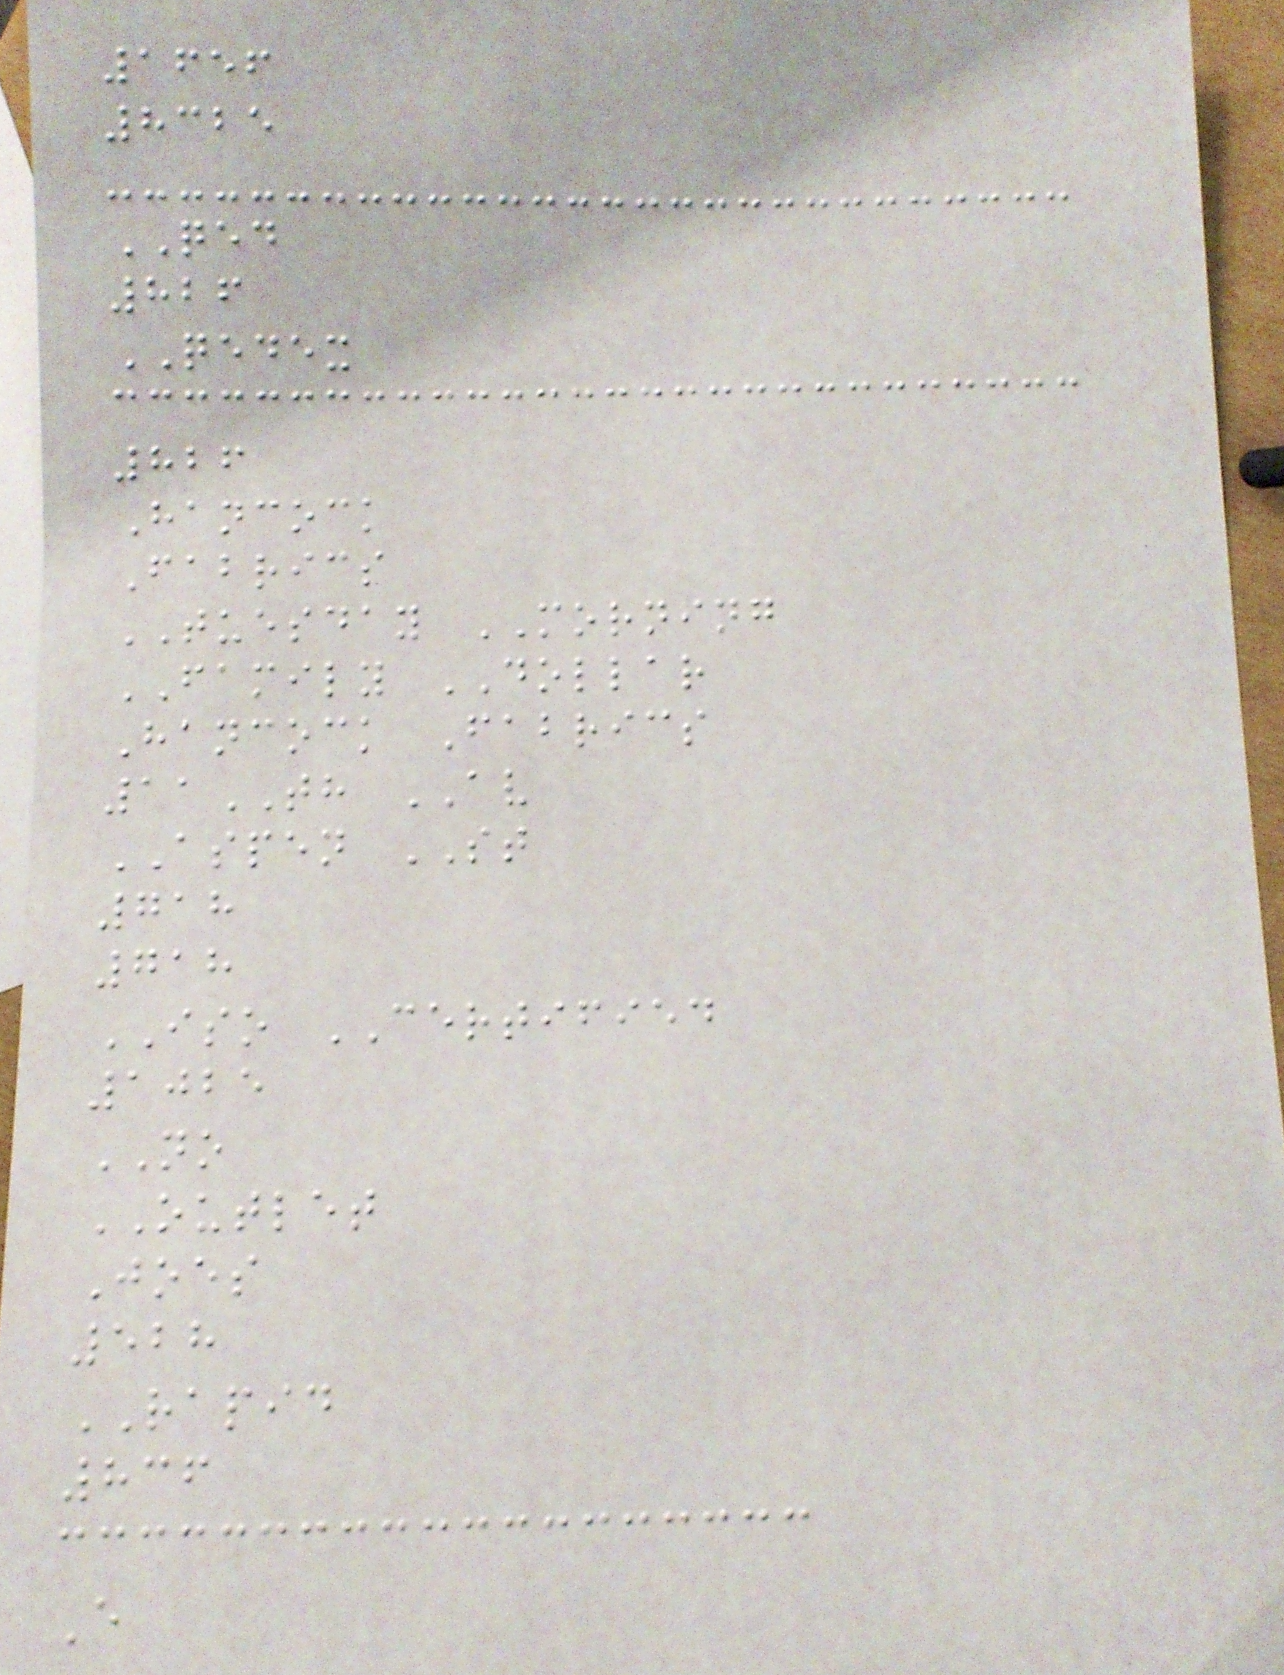1656
8325
QED
826
QEDEX
826
Hancock
Fabrics
TUESDAY MORNING
FAMILY DOLLAR
Hancock Fabrics
11TH AV
ASPEN ST
718
718
ISO CERTIFIED
1025
NO
OUTLET
Joes
528
RAPID
836
E
